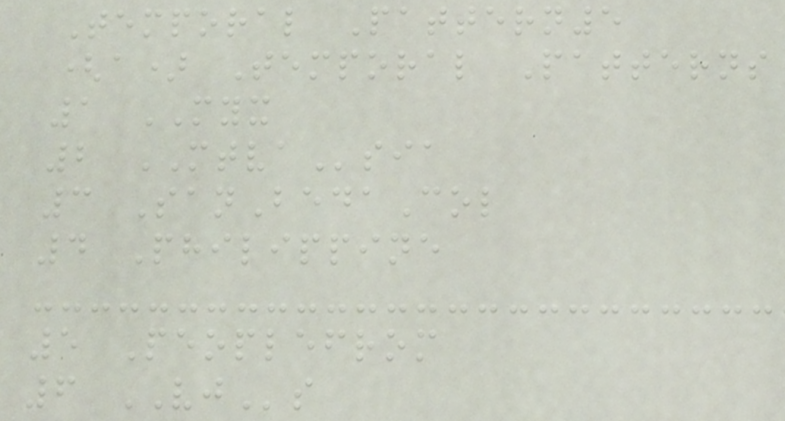Temporal Pattern5
(a) Temporal Patterns
1 MYX
2 MTVAsia
3 SanBedaCol
4 Philippine
5 Peoplefrom
6 VJs
